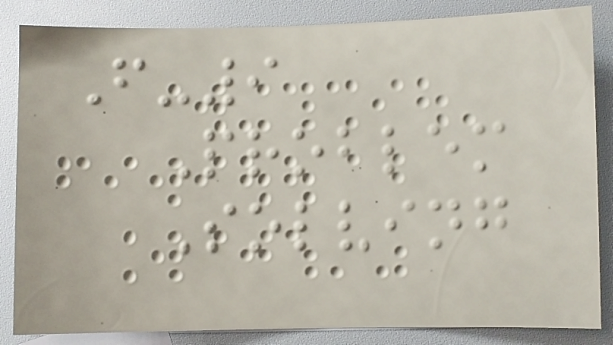F-9
Problem
Solving
